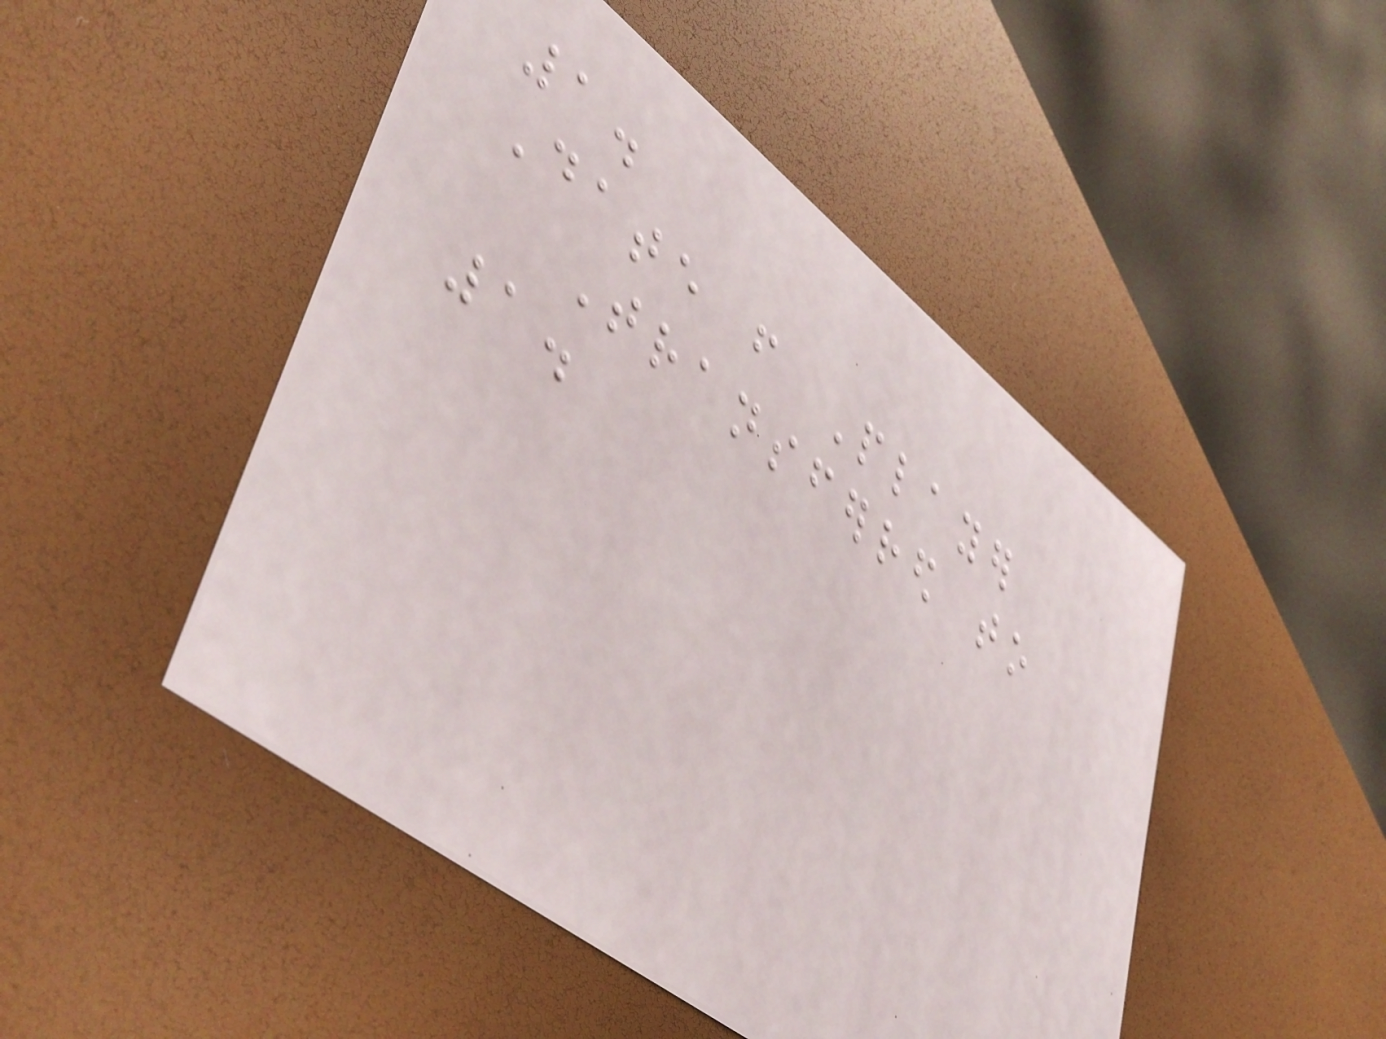1.
Date from Player
Transferred to
1.
